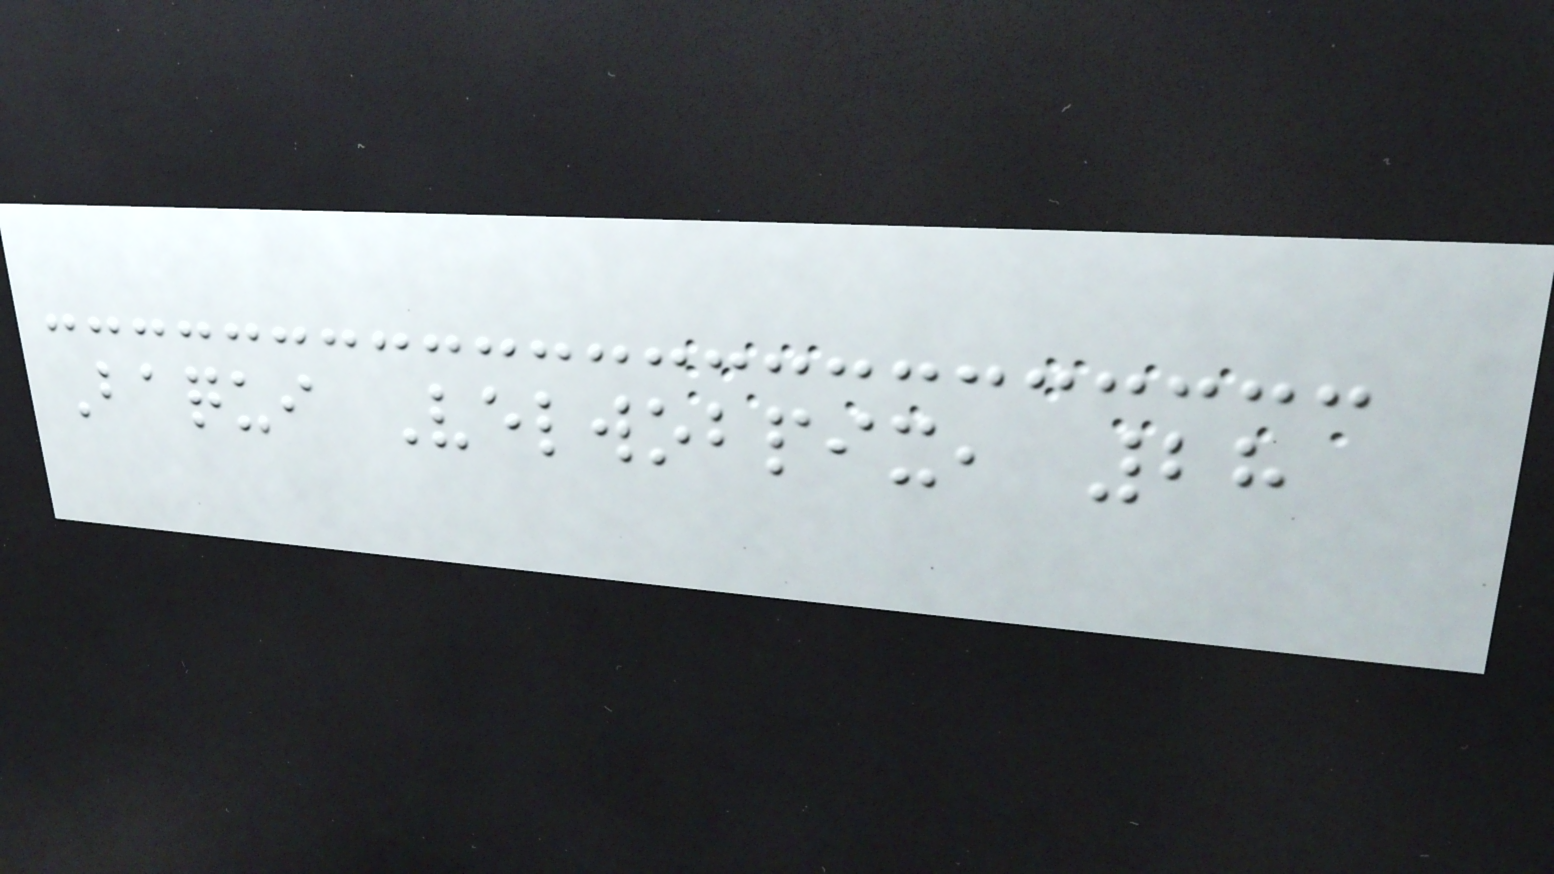Baqui Velwobpix, 28
